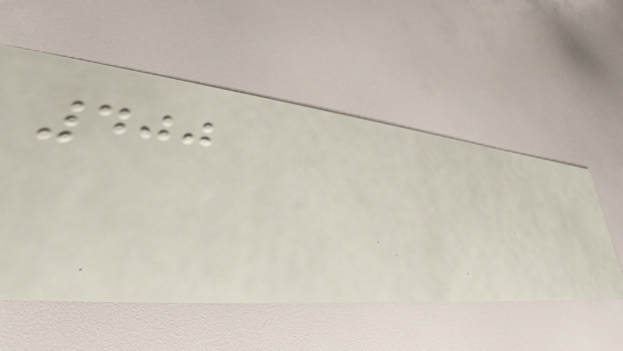400
